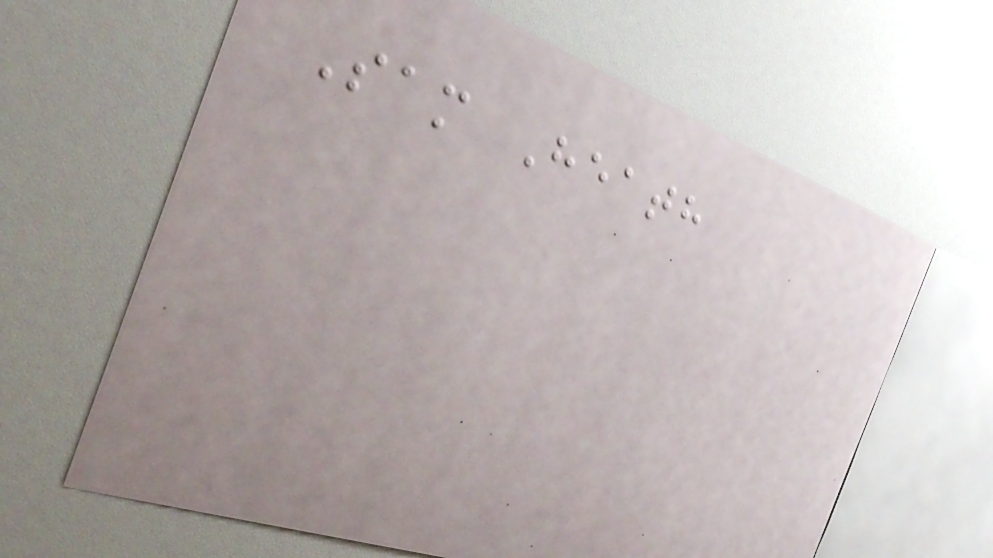Sam Heath
